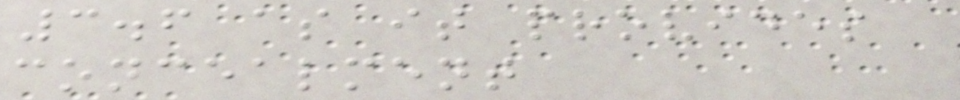3.6 as it provides
concealment
